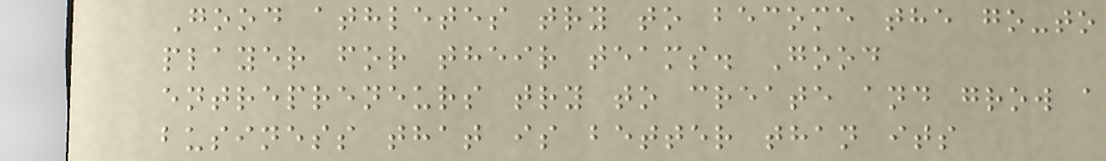Good athletes try to become the go-to
player for their teams. Good
entrepreneurs try to create and grow a
business that is better than its
